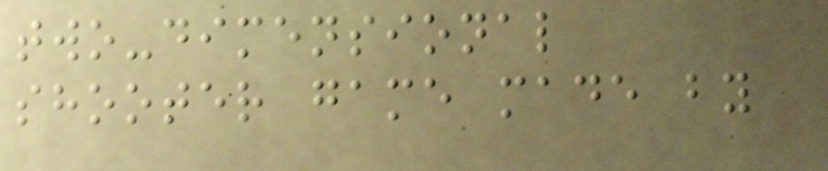two-dimensional
shooter game made by
